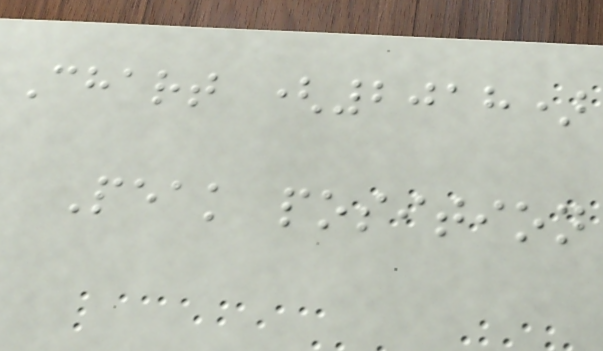Chart (2018)
Peak position
